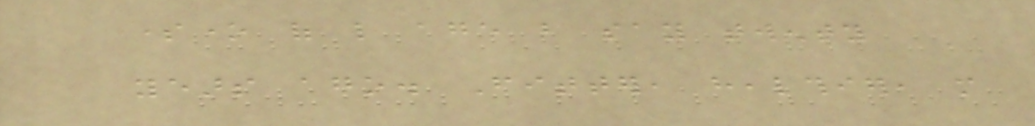someone of like age but say twenty
years ago. Fitter, healthier, more
